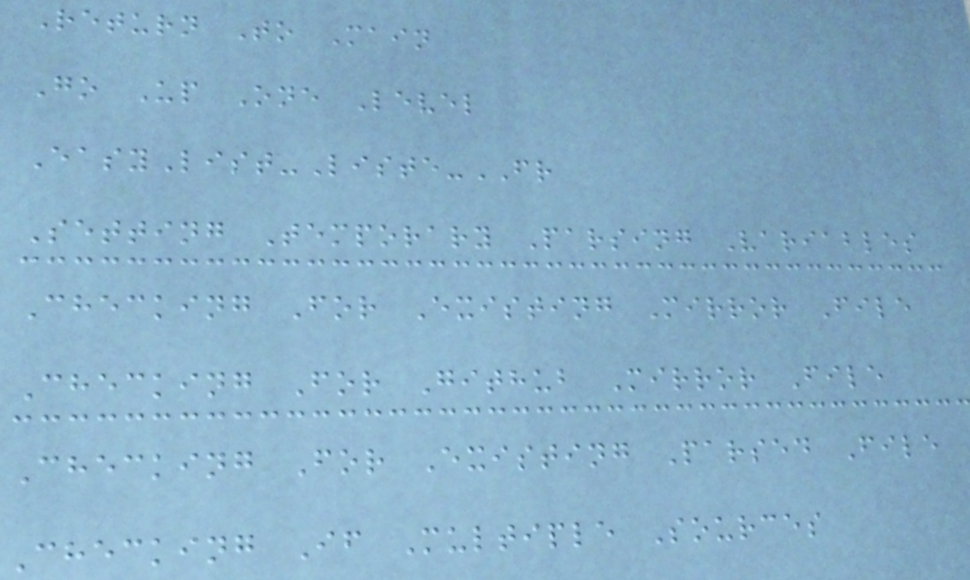Return To Main
Go Up One Level
EasyList-Liste-FR
Setting Temporary Parsing Variables
Checking For Existing Mirror File
Checking For Github Mirror File
Checking For Existing Parsed File
Checking If Multiple Sources
